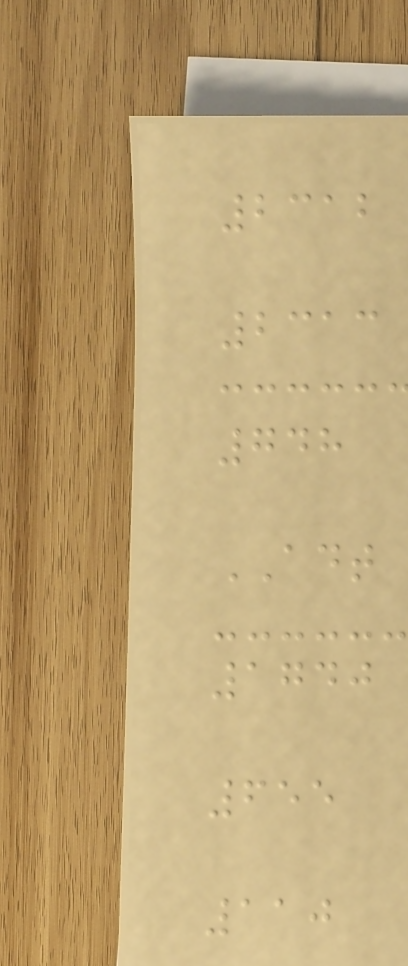2312
2313
748
ADT
1740
655
110
